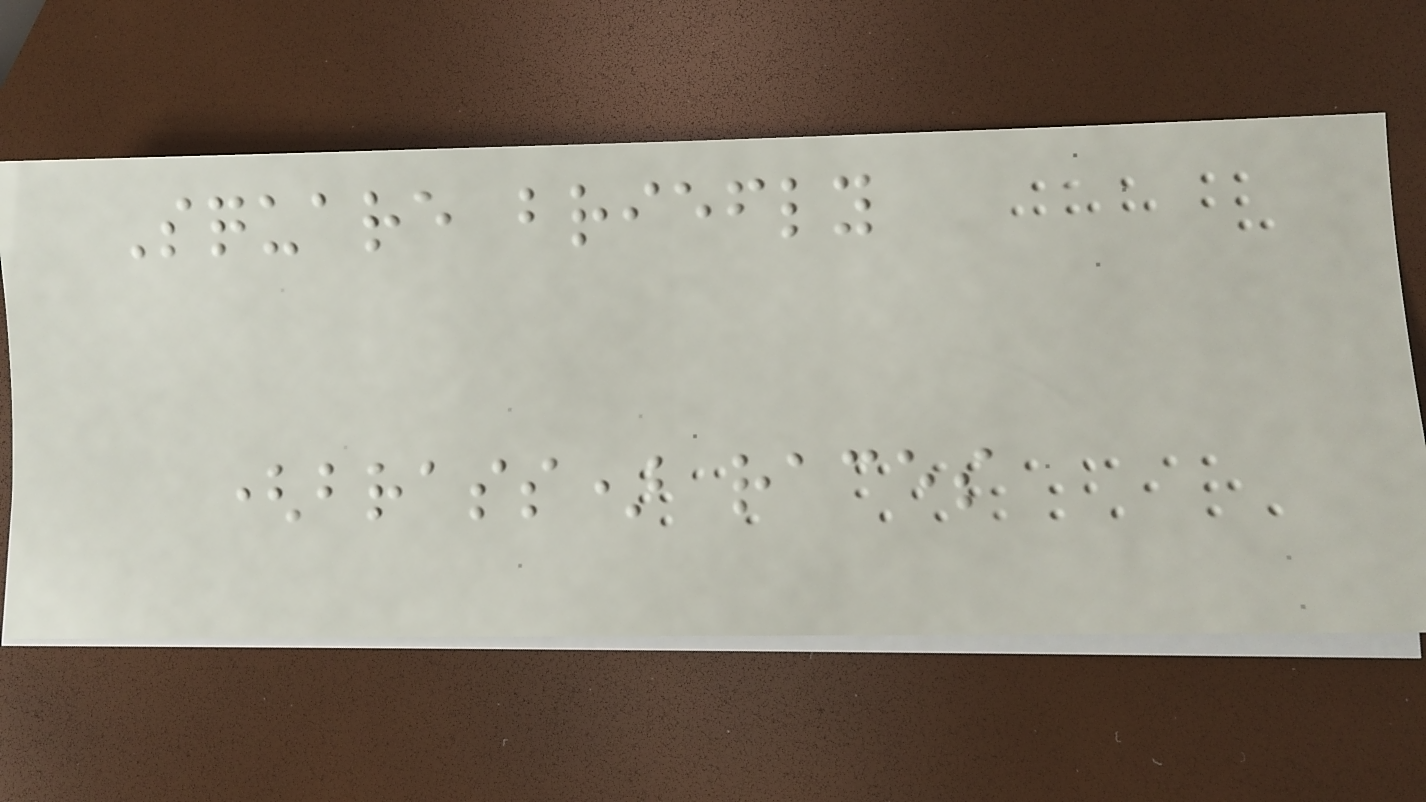Square briefly
(brass) races
